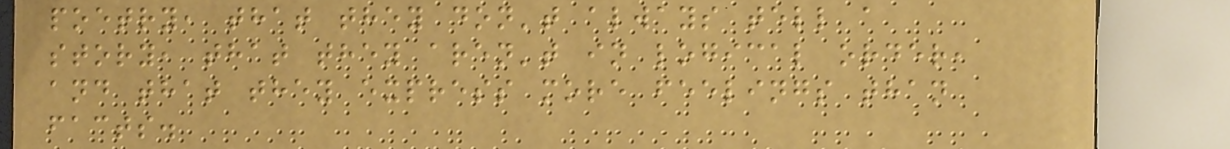poetry, that they don't always tell a
story, that they aren't in logical order,
and that they express more feelings than
facts.
